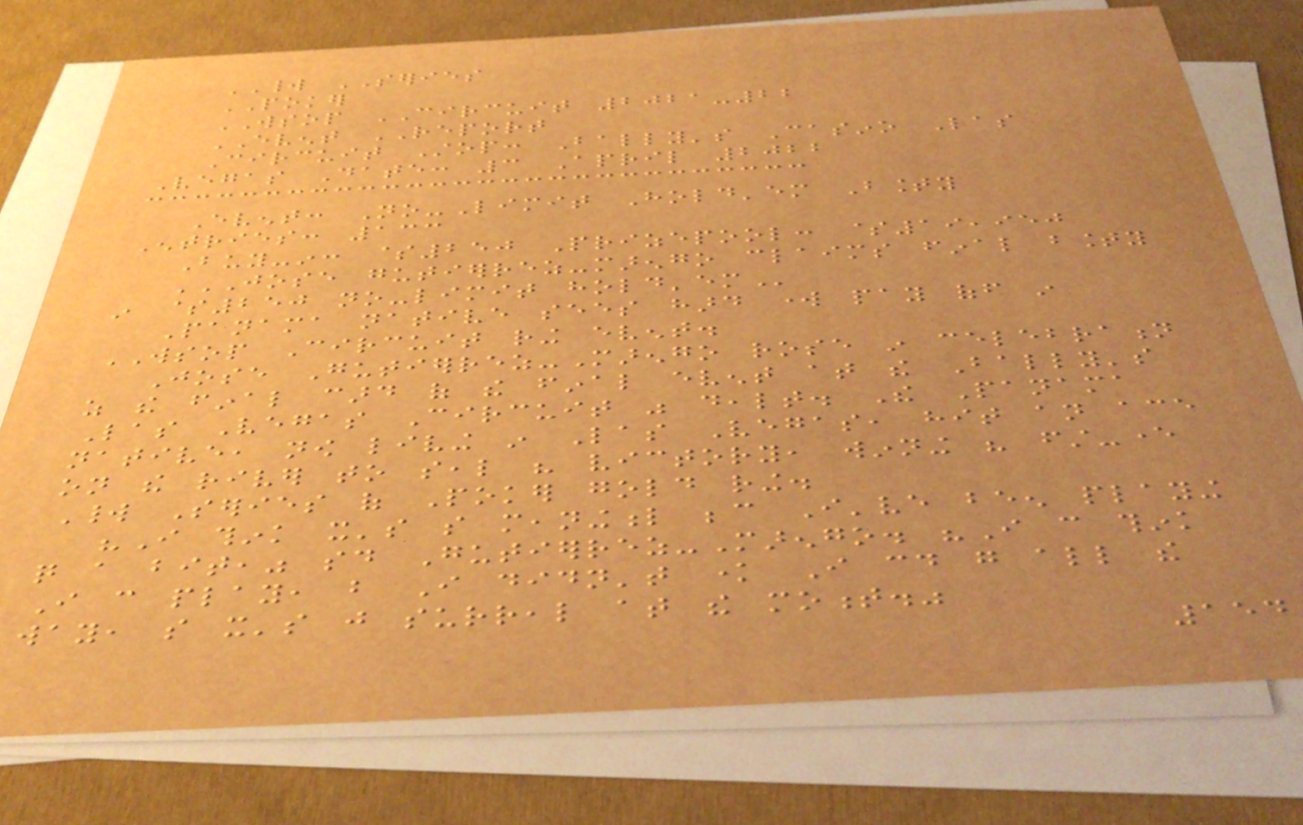WORLD SERIES
POKER
WSOP CIRCUIT 2021-22
EVENT REPORT
Circuit Stop: Bally's Casino Las
Vegas Date: 3 April 2022
Event: No-Limit Hold'em Bounty
Entries: 133
Buy-in: $250 Prizepool: $19,950
JOSE GUTIERREZ-MARENGO CLAIMS FINAL BOUNTY
IN $250 NO-LIMIT HOLD'EM
Panama native sees hard work pay off in
WSOP Circuit ring event.
Jose Gutierrez-Marengo rose in celebration
as the final card of the final event at the Bally's
Las Vegas Circuit was dealt. The Panama
native, now living in Las Vegas, hit an ace
on the river to seal his victory, winning his first-ever
World Series of Poker gold ring.
"I think it's so meaningful because I've been playing
quite a bit," said Gutierrez-Marengo. "I can think
I can play, but I didn't know I could go all the
way, so it's just surreal at the moment."
154
